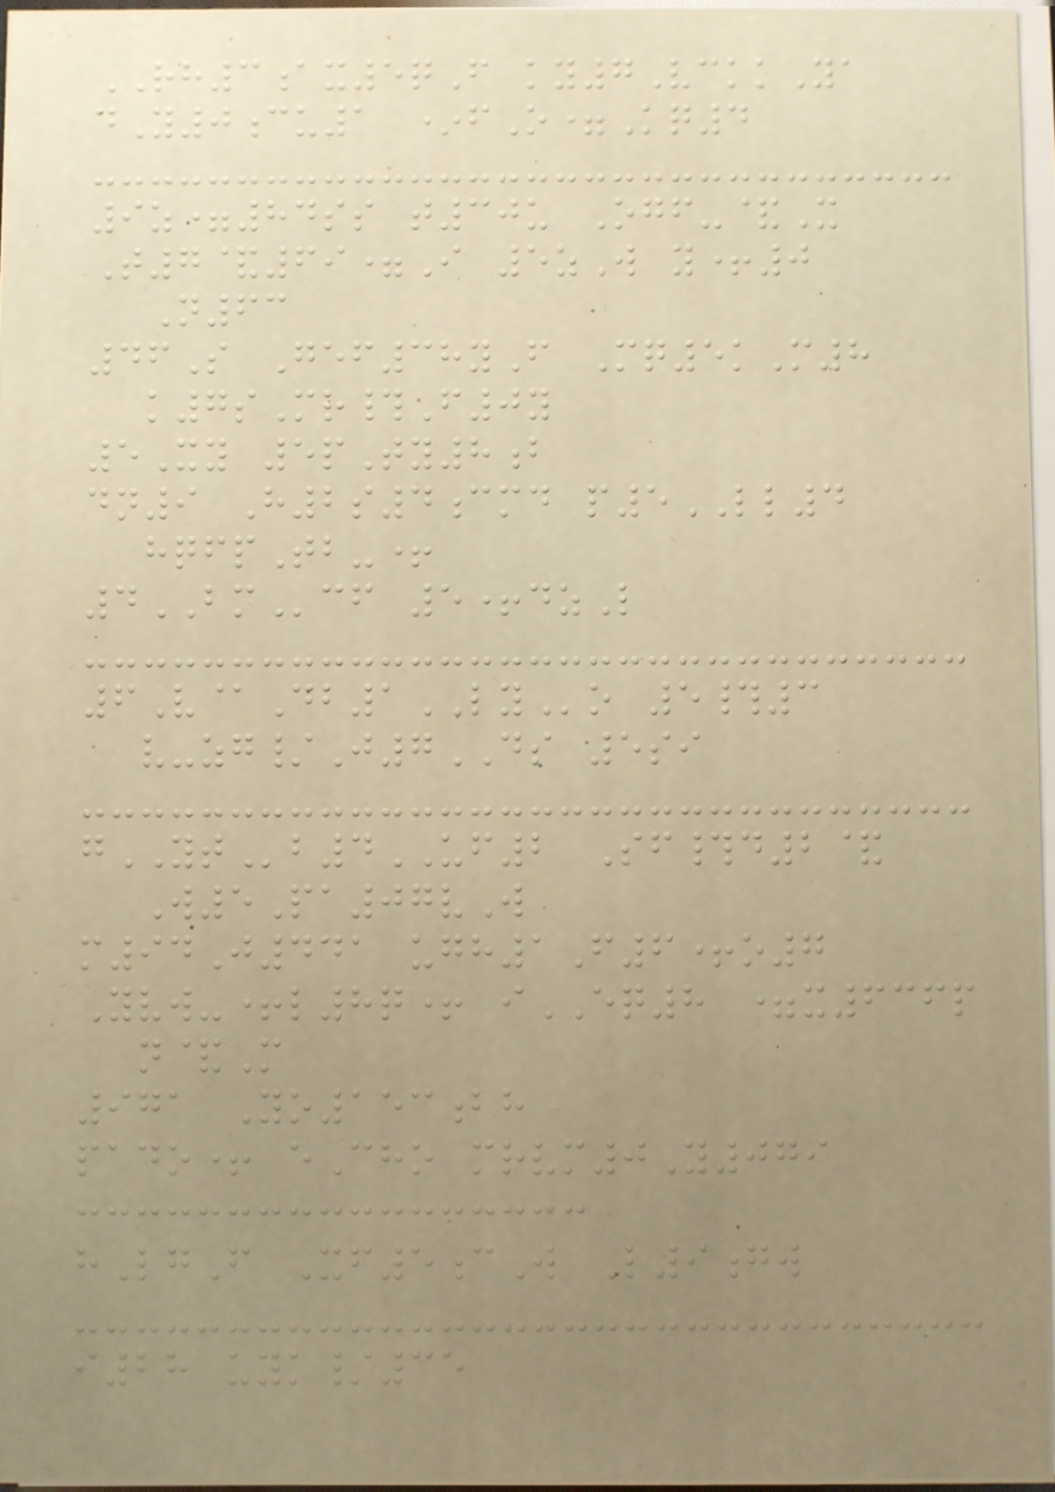RH3ax5qF ky7VckkYa
dY0cu1 *fO=Kq4
9z=84ss t30u Ogf-&X
T7&69=I 5zW y+0
N63
46S Gef38yF Mq5kM8
k7sMr#F0y
5Xy 5pTy8b
dn9 H2s4cmd p5LL4
hqfpTb-+
4BMcf 5+dzL
6V@Db1LYo 5#3
v-zg/J7DS 5si
gYTb4UF2 Sf#d2&
W5Pa07vW
m94J441 ugh1F6+o7
Yvw-+l8q+ iEQ8 =x636p
n&M
971 Yo153bh
pado+ eCho mrvm0Y079
hLgF Xf5cW L9gw
i28 uyk/35
